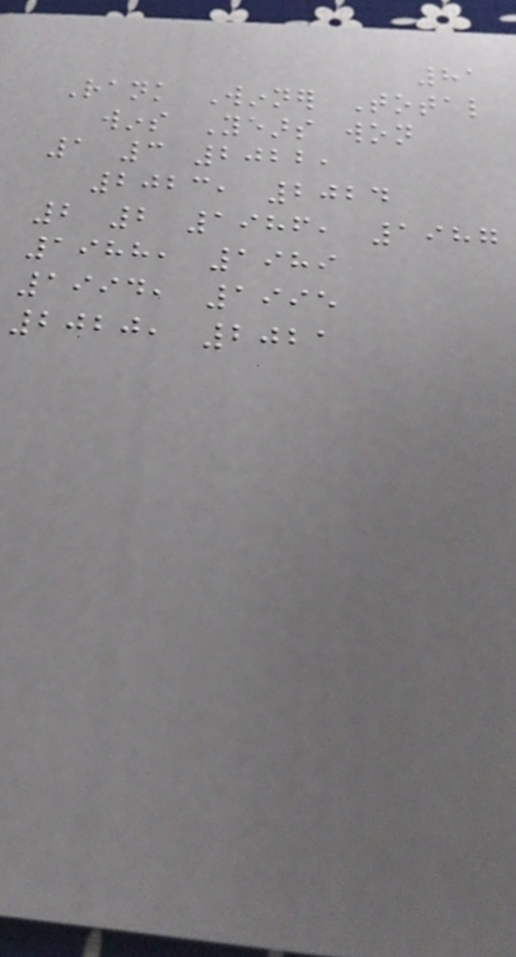81
Rank Winner Total
wins Years won
1 3 2022,
2023, 2024
2 2 1986, 1987
1988, 1989
1994, 1995
2020, 2021
